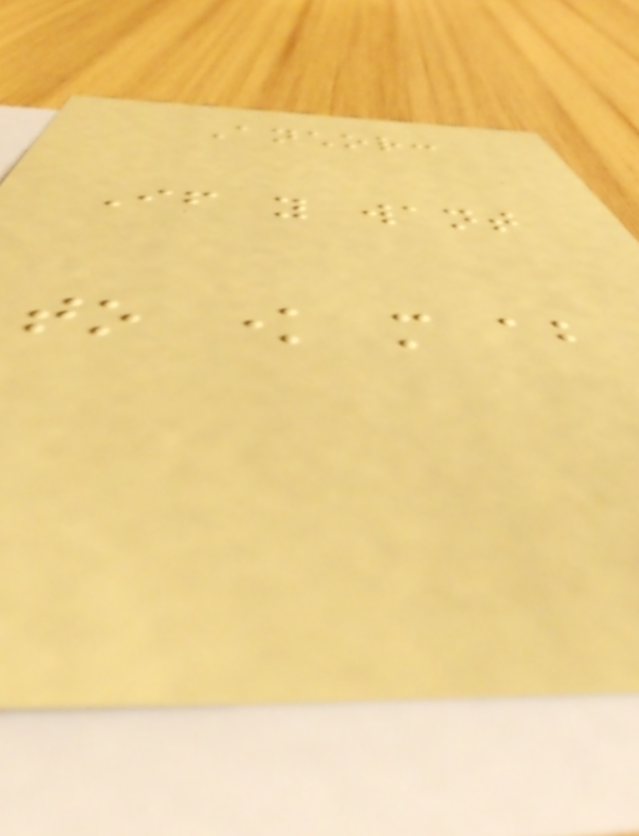Anchor:
If you want
to know more about
